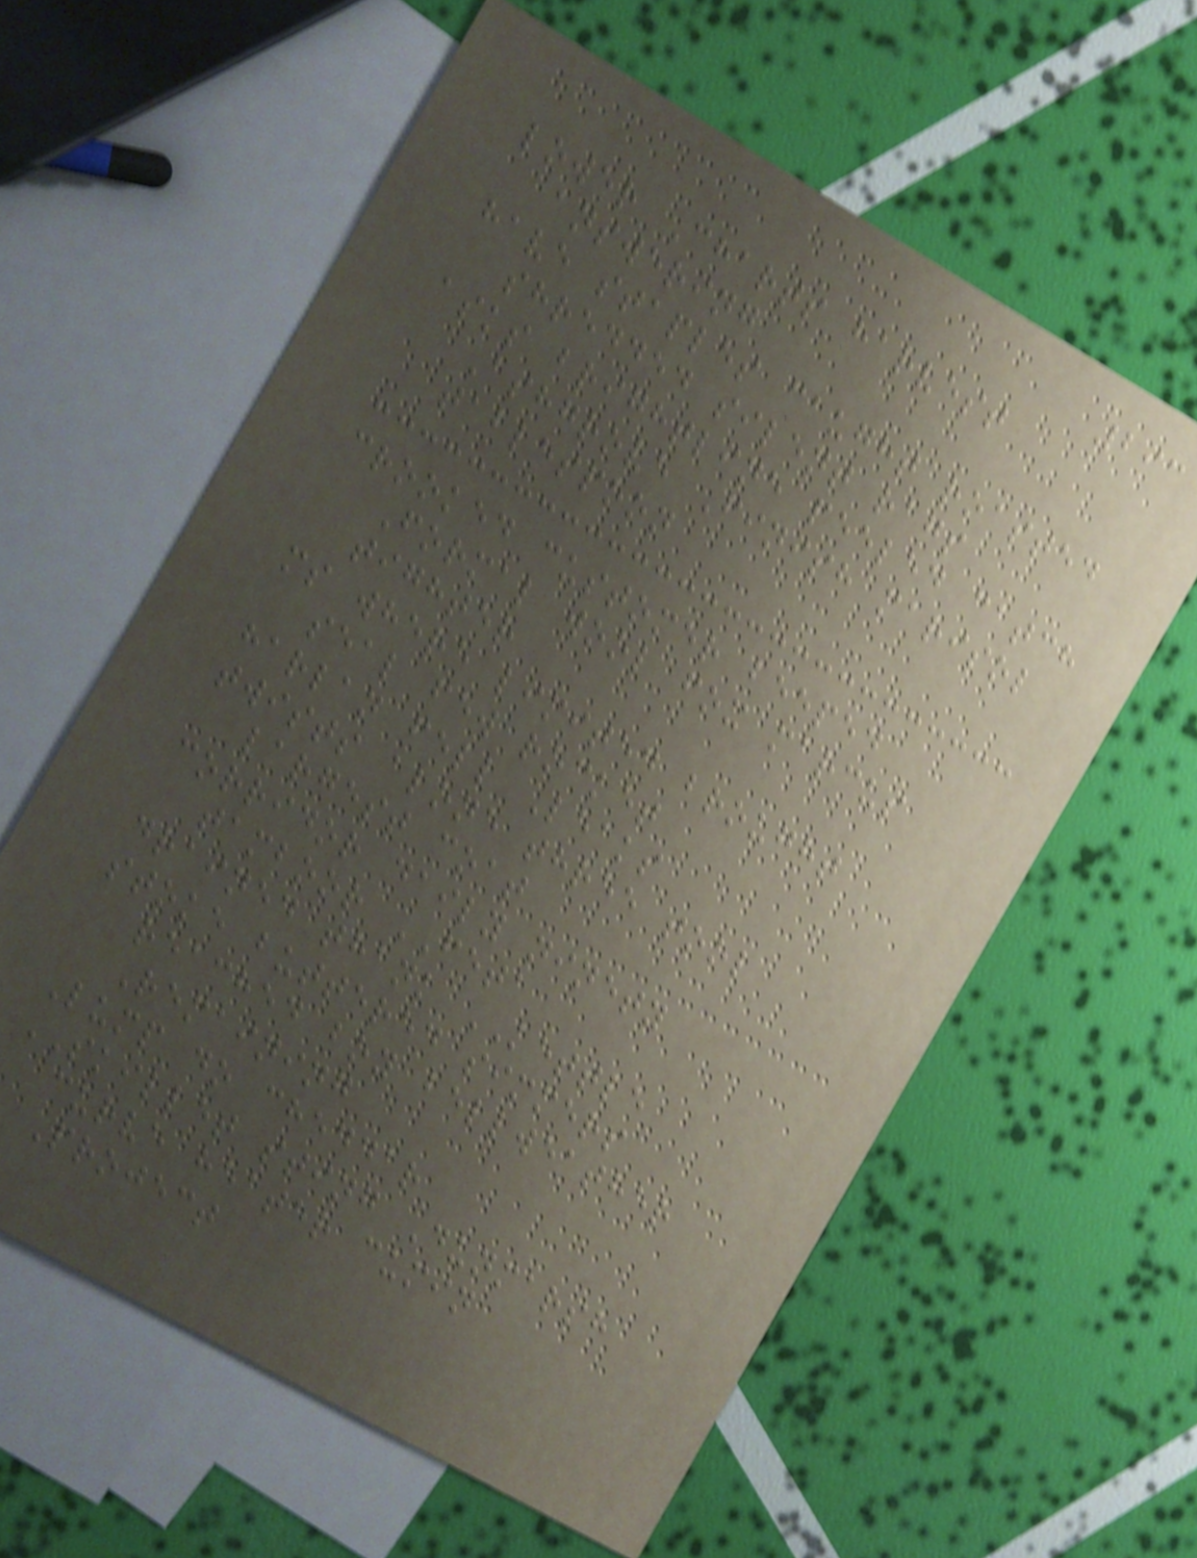293
lower Charts harvest
answering
have staples caught roasted
shredded silent rags
asks brightline peeled catch
Ashgrove Finish marisol
tablespoon
crooked customer beeped
Formal wool fox marcus
tighter
ms where limited brought
seal few rocket
harlan fell Leaks
twists alone three tool
largest coat
corridor daily ninety
tamboor FETA
drained thank KETTLE
stoke buttered simmers
reached boy bellweather
Remaining
Lump do cheddar
SKILLET sting Dunmarsh
curve heater cumin
Project
